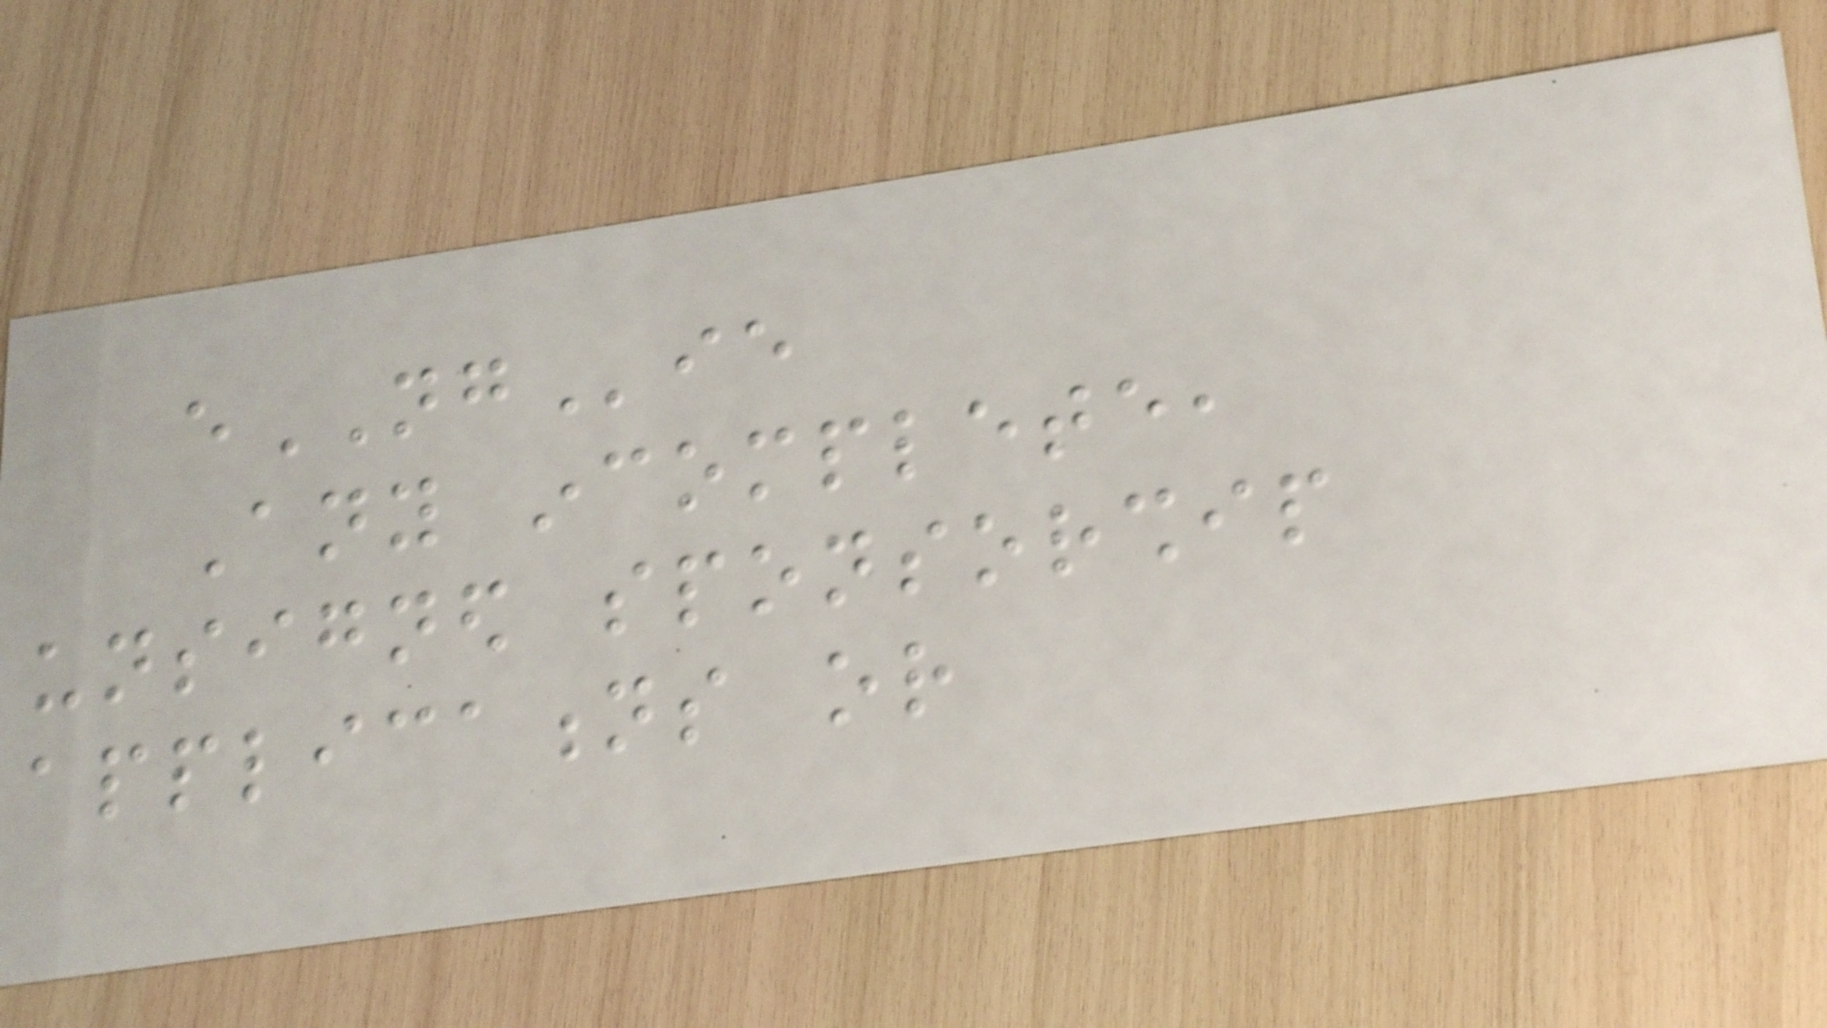eNGie
Any incomplete,
unsigned sponsorship
applications or
